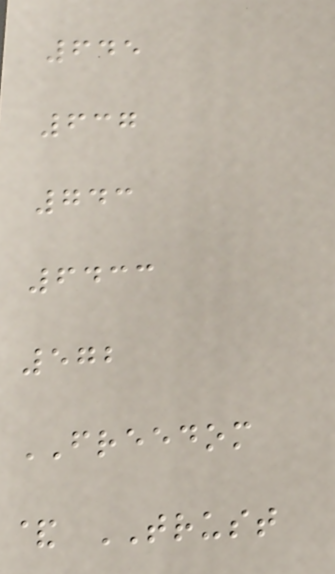645
637
743
6433
572
FREEDOM
& TRUST
